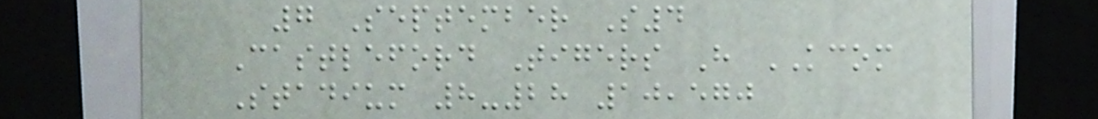7 September S4
Castleford Tigers H KCOM
Stadium 8-28 10,570
